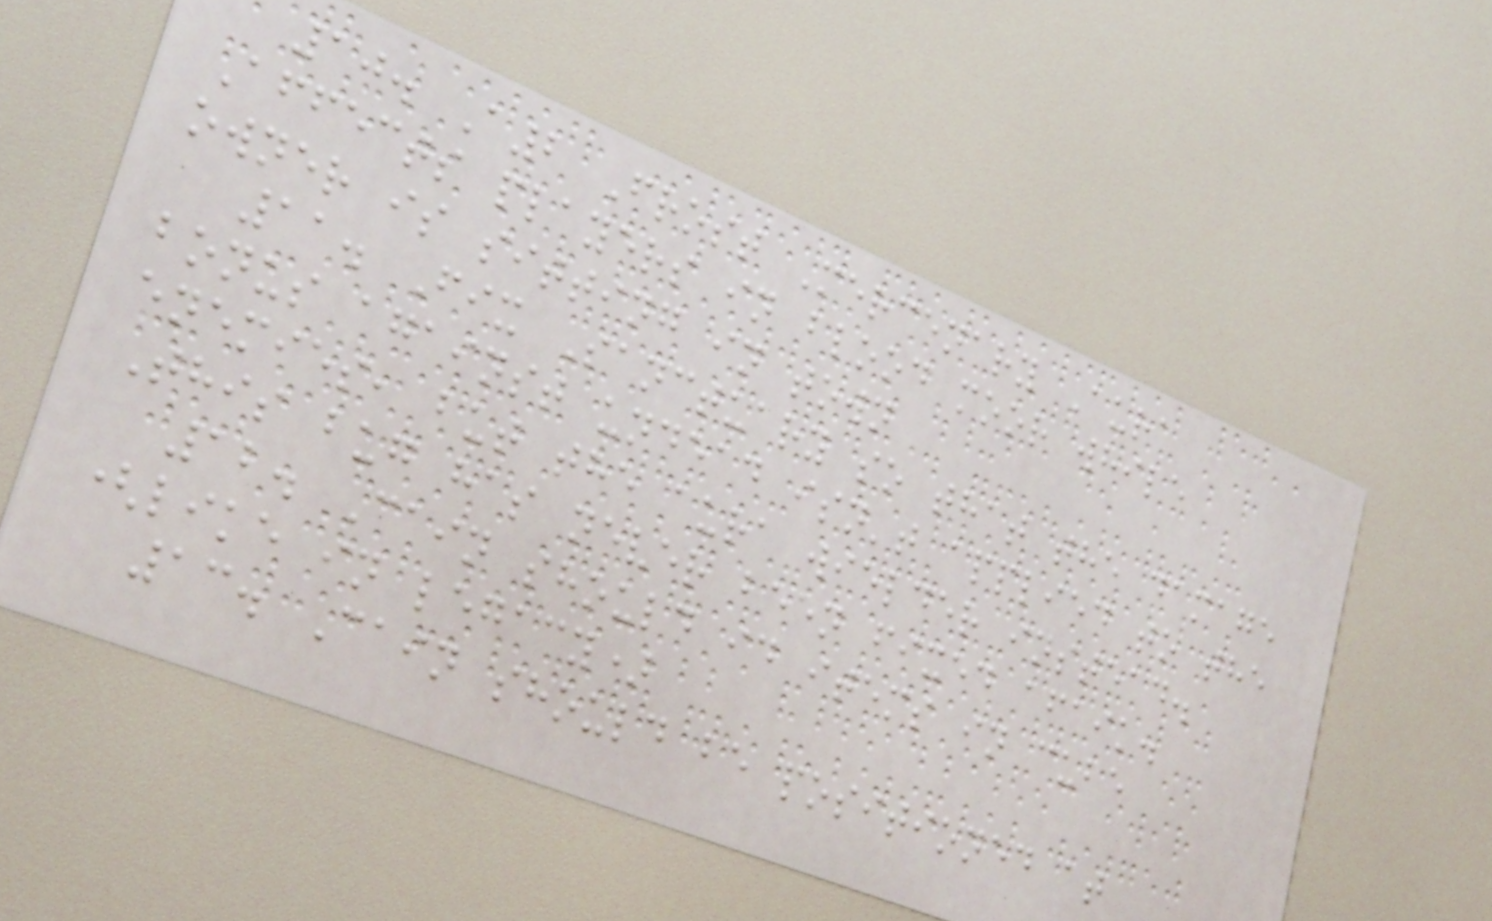10. A2 Frost Mercenary Aura
Affects players in blood moor while
owner is sitting in town
11. Fix Sanctuary so that the damage
bonus against undead isn't applied to the
enemies, but the aura wielder instead.
This bug has never been fixed afaik.
12. Cain should id items in cube
(like in legacy)
13. Cain should be positioned at
